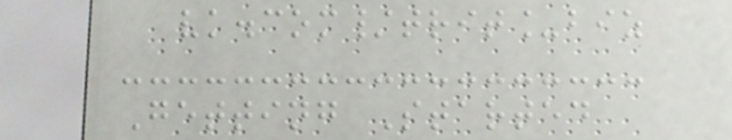vk.com/trit_biz
Getting Started
